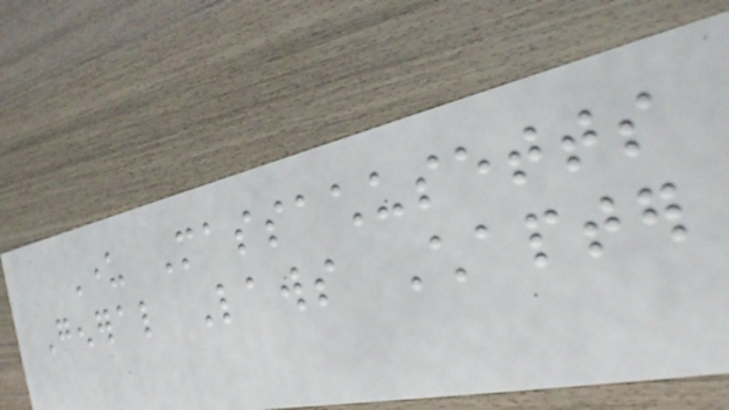Under Massachusetts
General Laws Chapter
